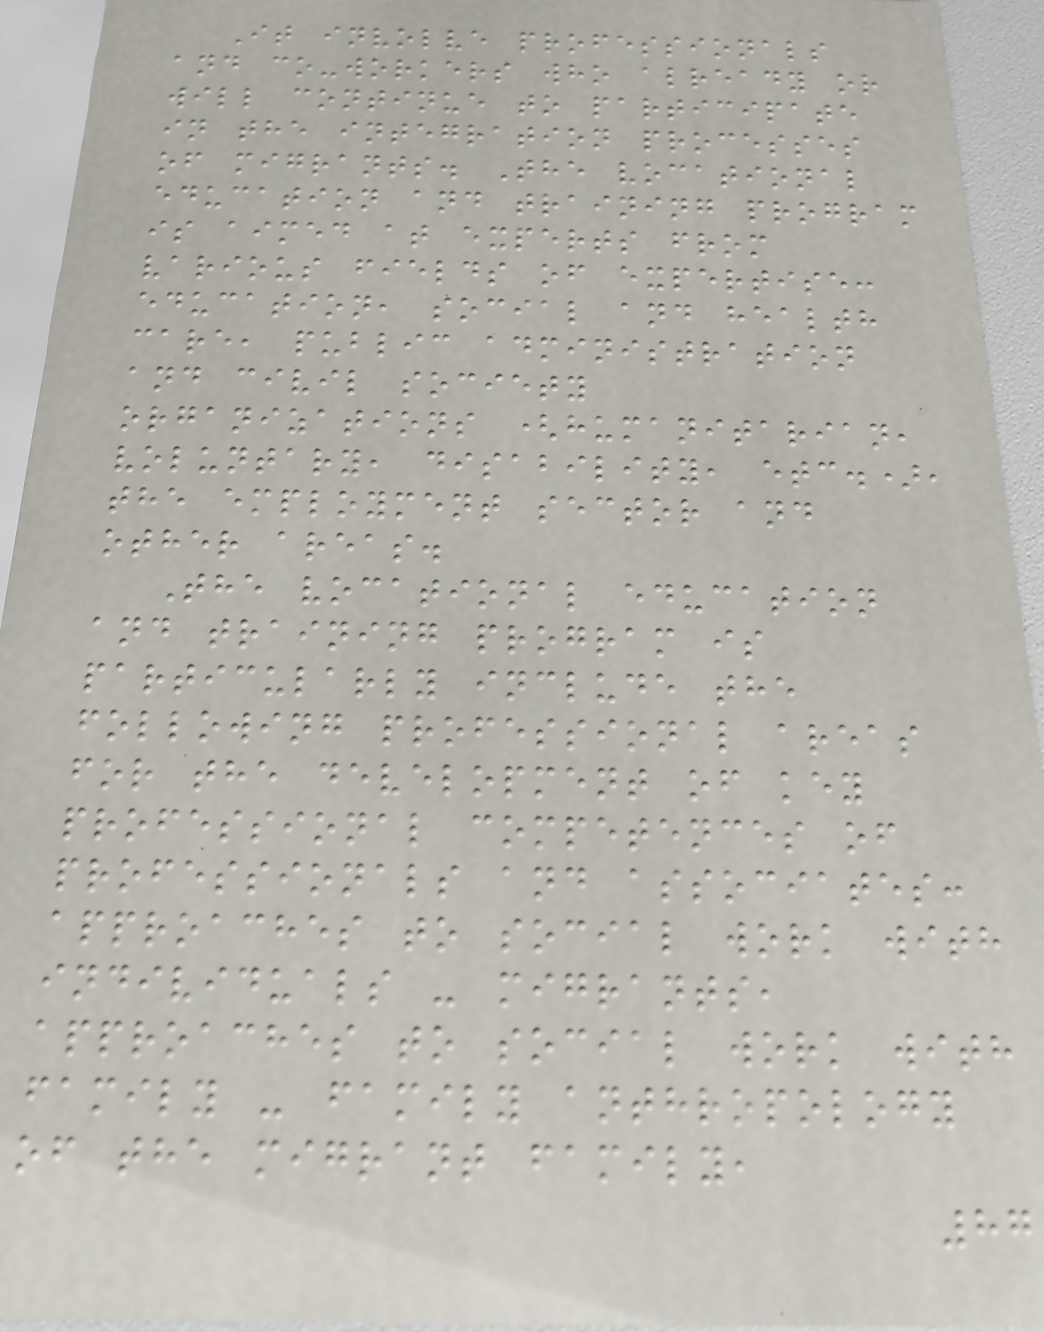It involve professionals
and co-workers who already or
will continue to participate
in the integration processes
of migrants. The vocational
education and training program
is aimed at experts from
various fields of expertise:
education, social and health
care, public administration
and civil society
organizations (humanitarian,
voluntary, disability, etc.),
the employment sector and
other areas.
The vocational education
and training program is
particularly include the
following professional areas
for the development of key
professional competences of
professionals and associates:
approaches to social work with
individuals - migrants,
approaches to social work with
family - family anthropology
of the migrant family,
87
